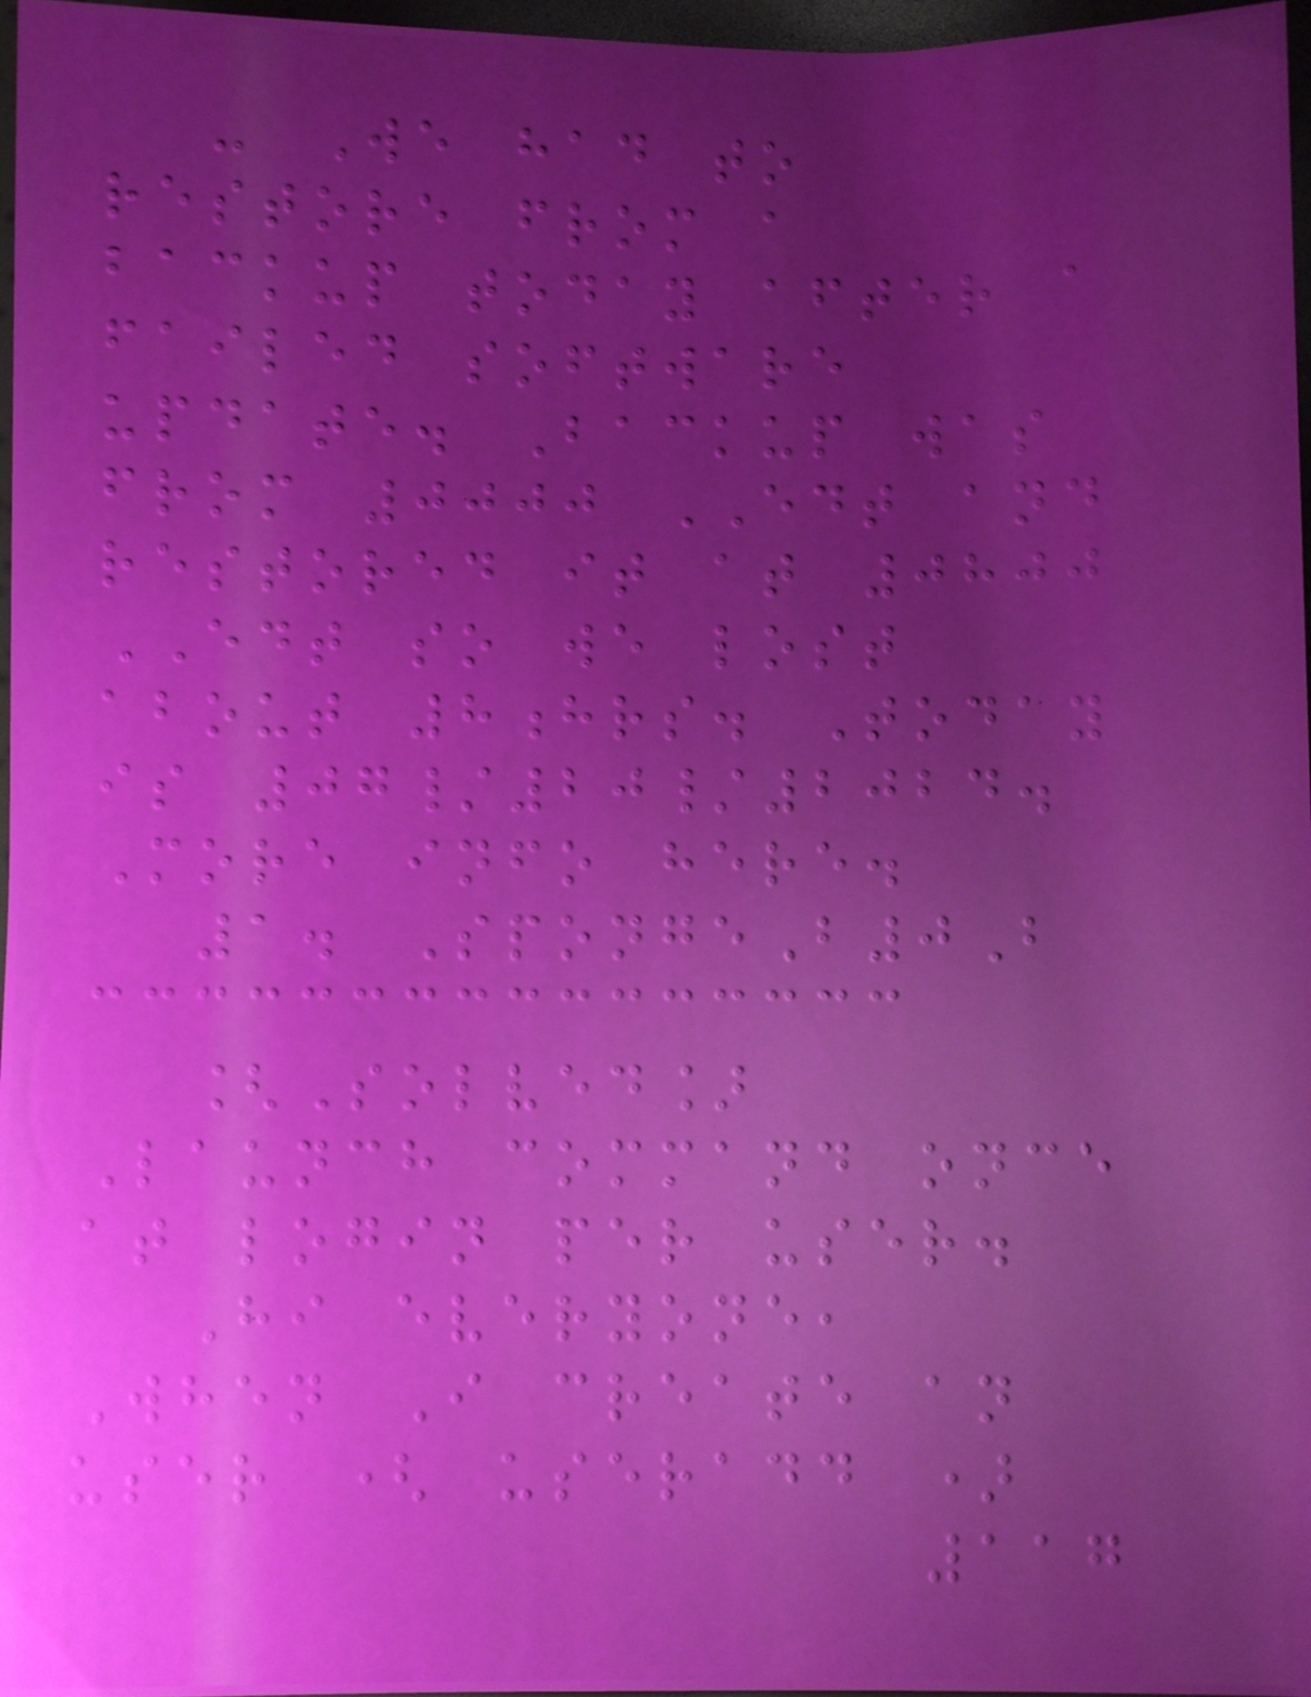- We had to
restore from a
backup today after a
failed software
update. Backup was
from 0000 EDT and
restored it at 0800
EDT so we lost
about 8hrs. Today
is 07/20/2024.
More info here.
1. SpongeB0B
[Solved]
Launch command once
at login per user.
Hi everyone,
When I create an
user ( useradd )
117
